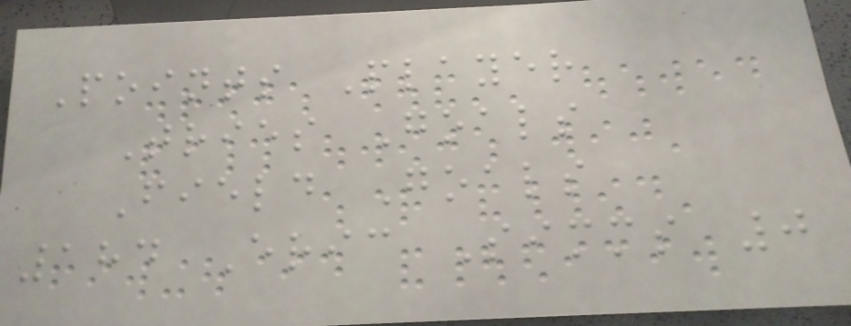Points Player
Tries Goals
Field Goals
184 Eric Simms 0
